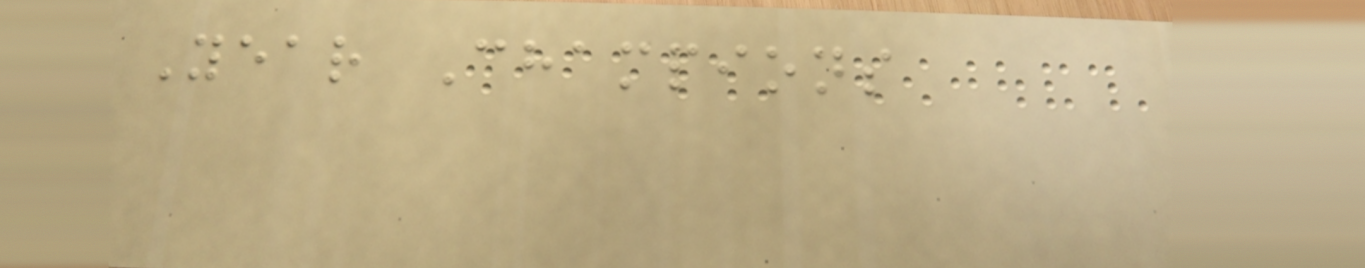Year Champions
